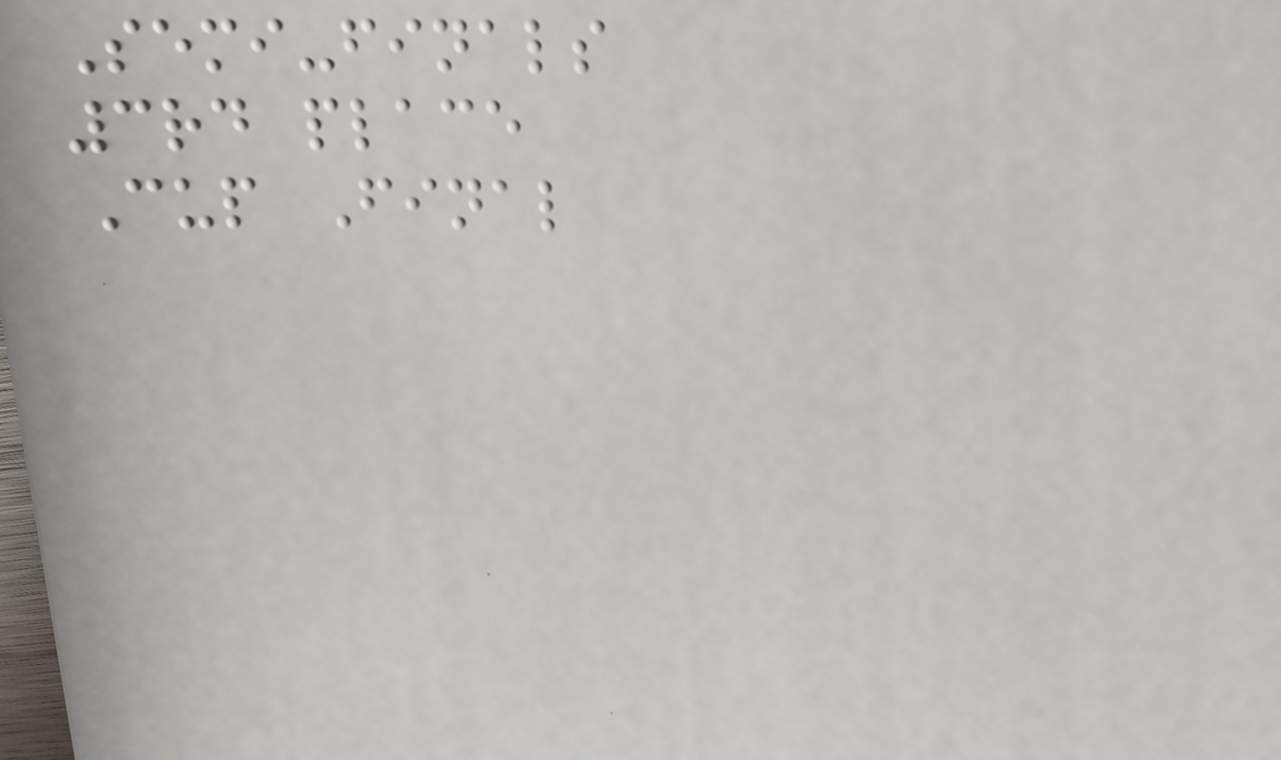Semi-finals
3rd place
Cup Final
